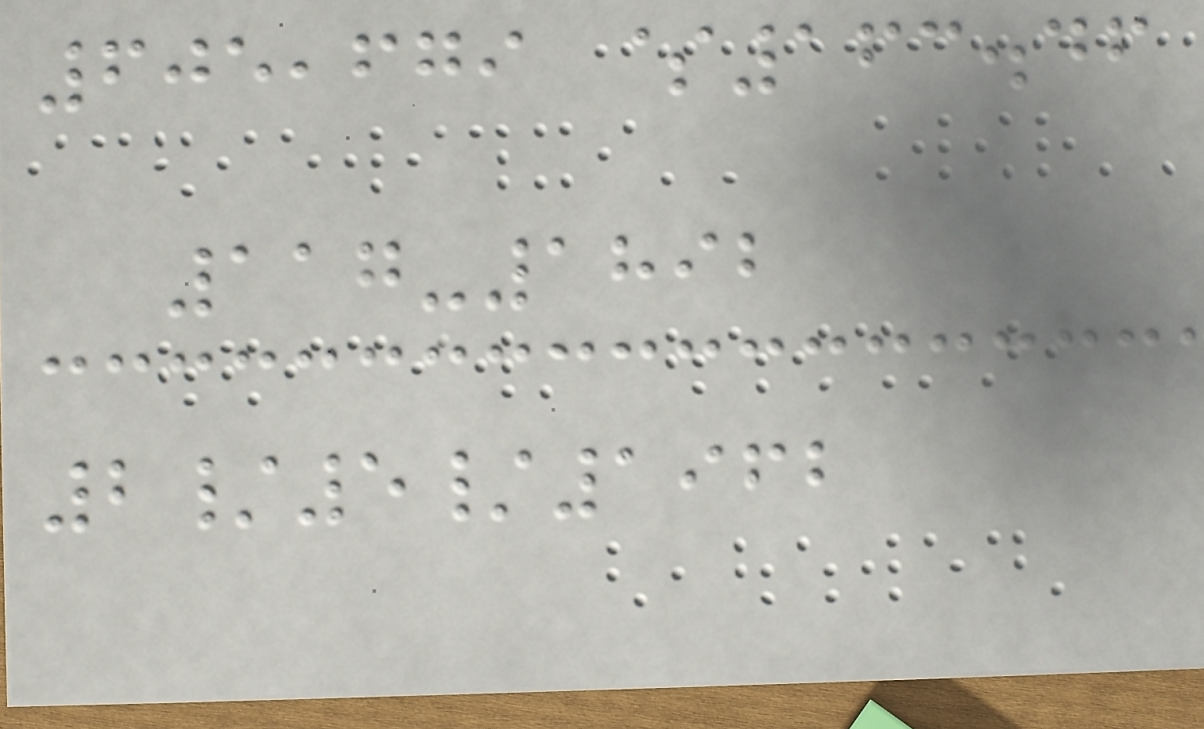605,679 $163.46
117-1892
2/5/1962
